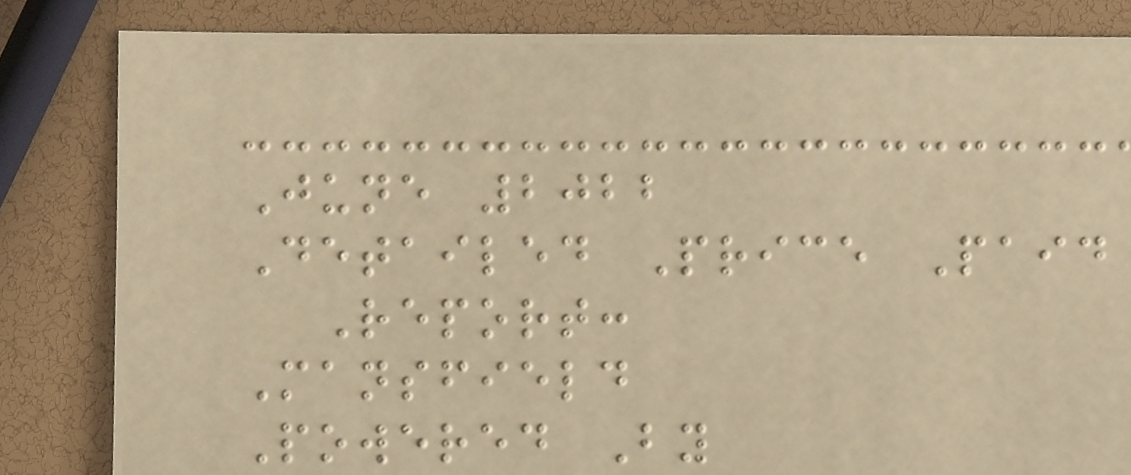June 2022
Detailed Price Paid
Report:
Mansfield
Powered By
